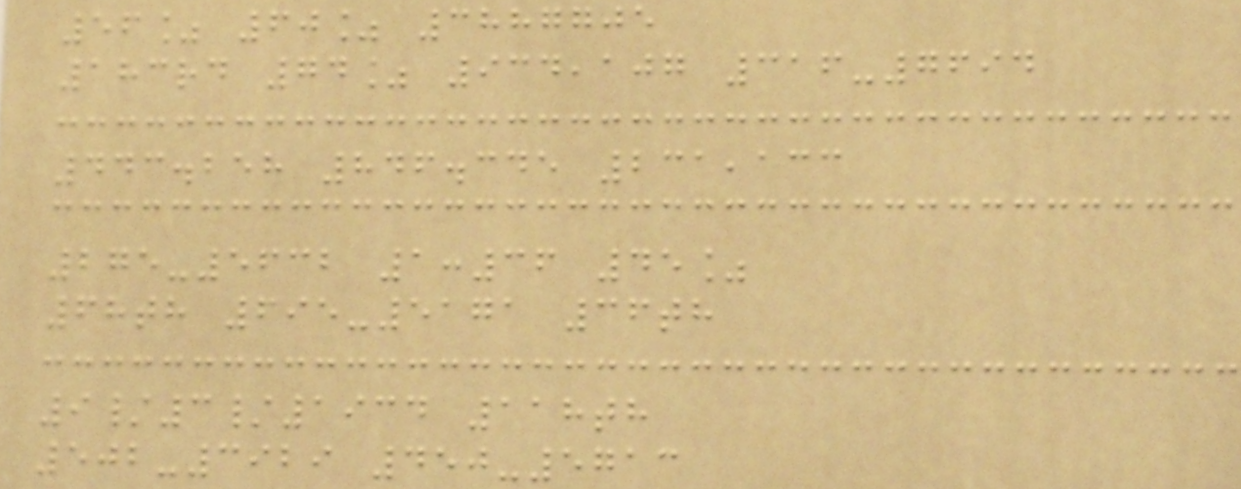56% 60% 3887705
183rd 74% 934,107 316-7694
443.258 846.345 231,133
275-5632 1:36 45%
68th 695-5171 36th
9/3/1934 118th
502-3929 450-5713
